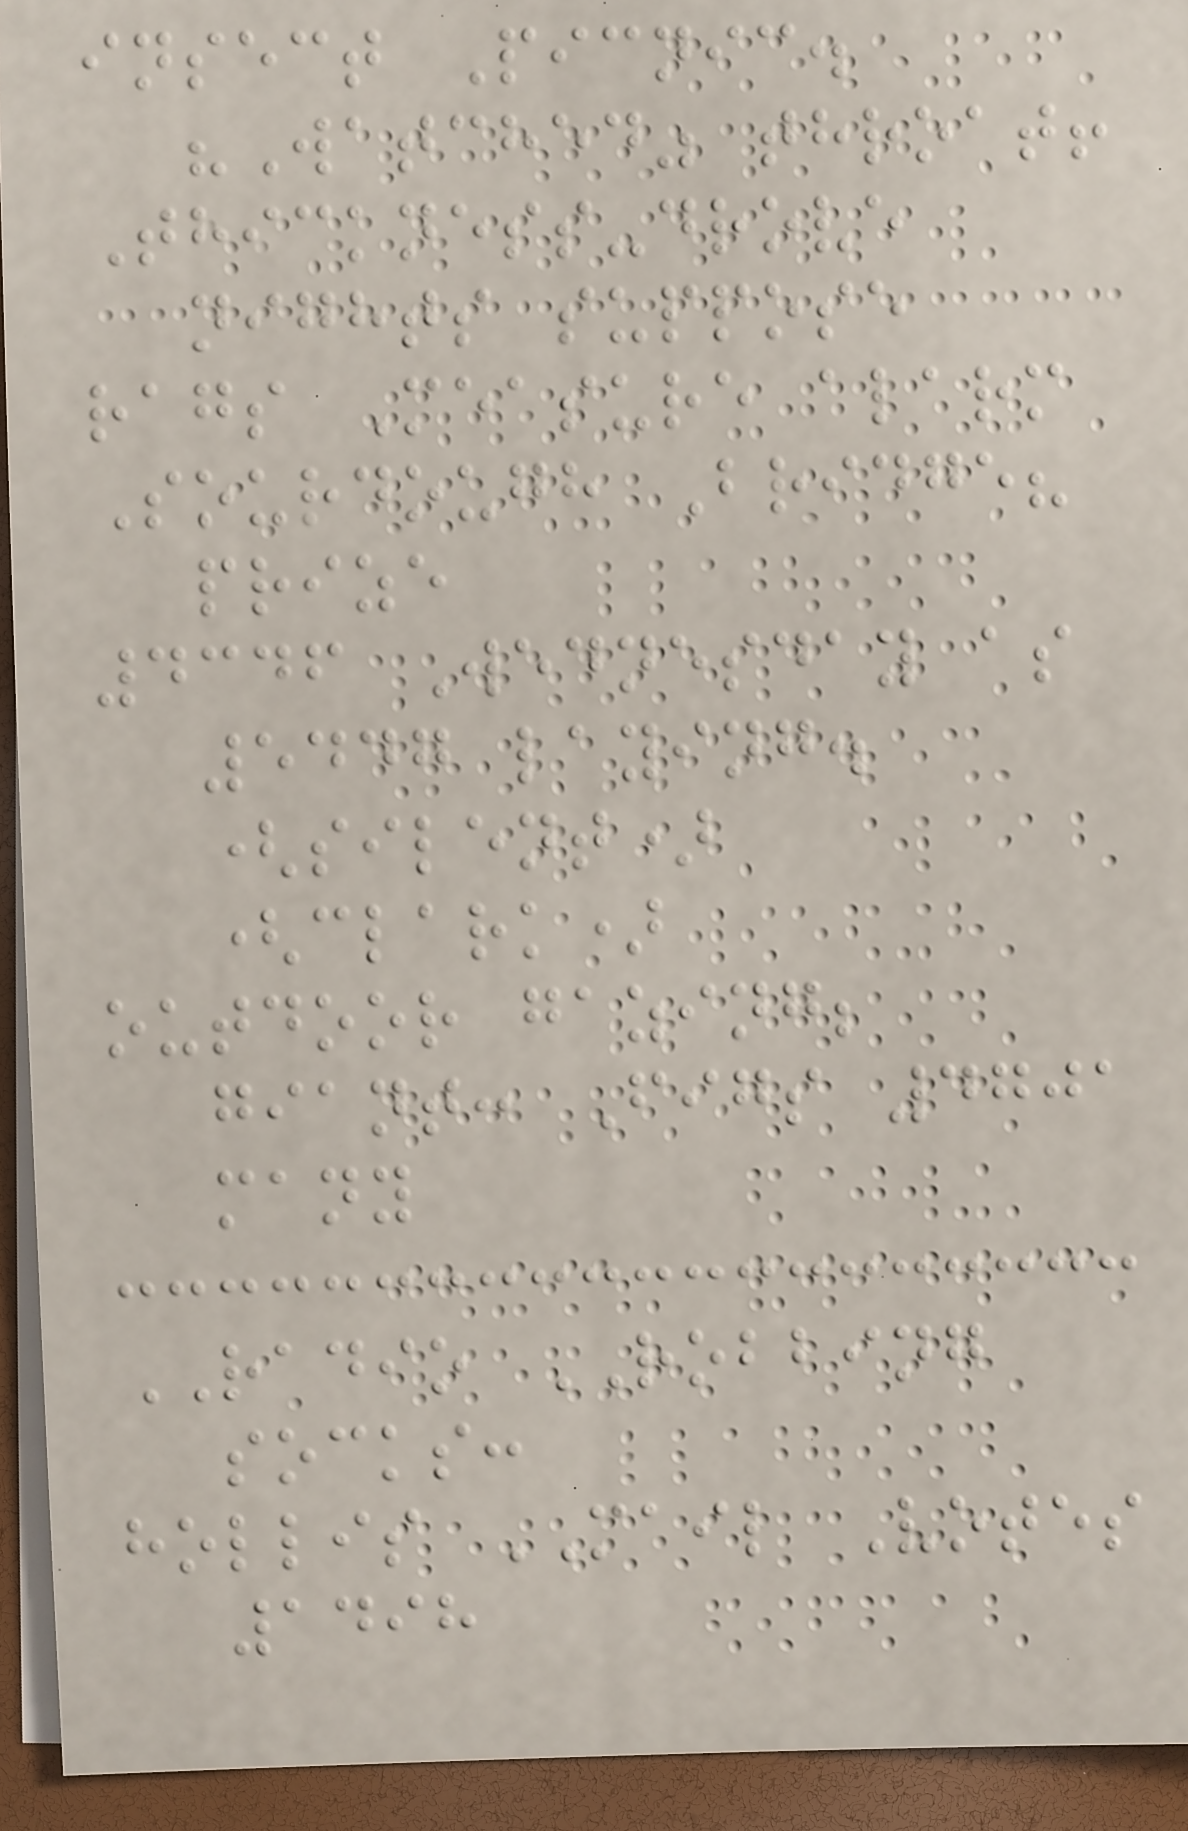insect Picnic.
"Watched" throat!
Thickness-drove
nights suppose
rags Measure alarm
Sourdough Bridge?
prize
4346 Wednesday as
5447 laying.
(silent)
(clark)
outdoor gazing;
giant: Figs 4701
many
RADIO ROBBING
socks:
hollis MAIL Votes
1498
